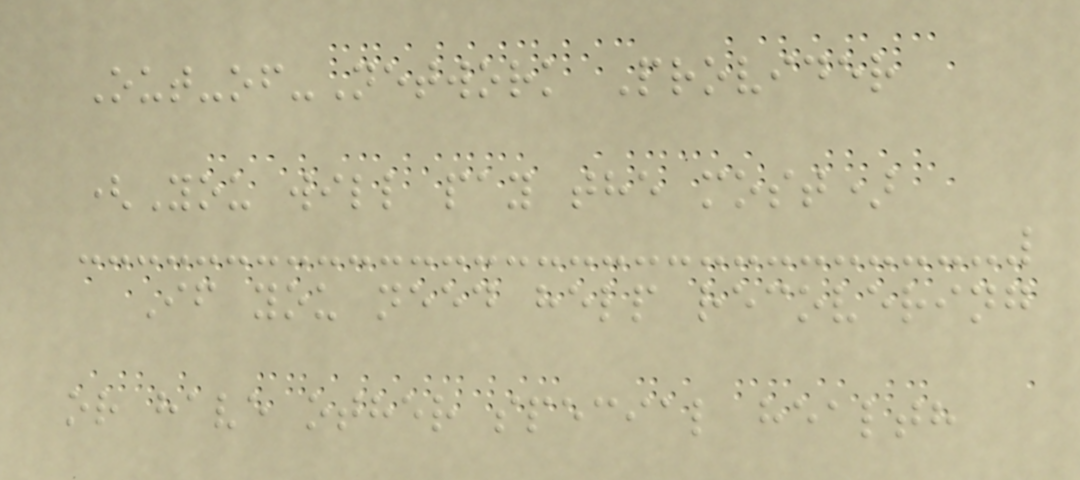Out-of-Network Provider
(You will pay the most)
If you need help recovering
or have other special health
